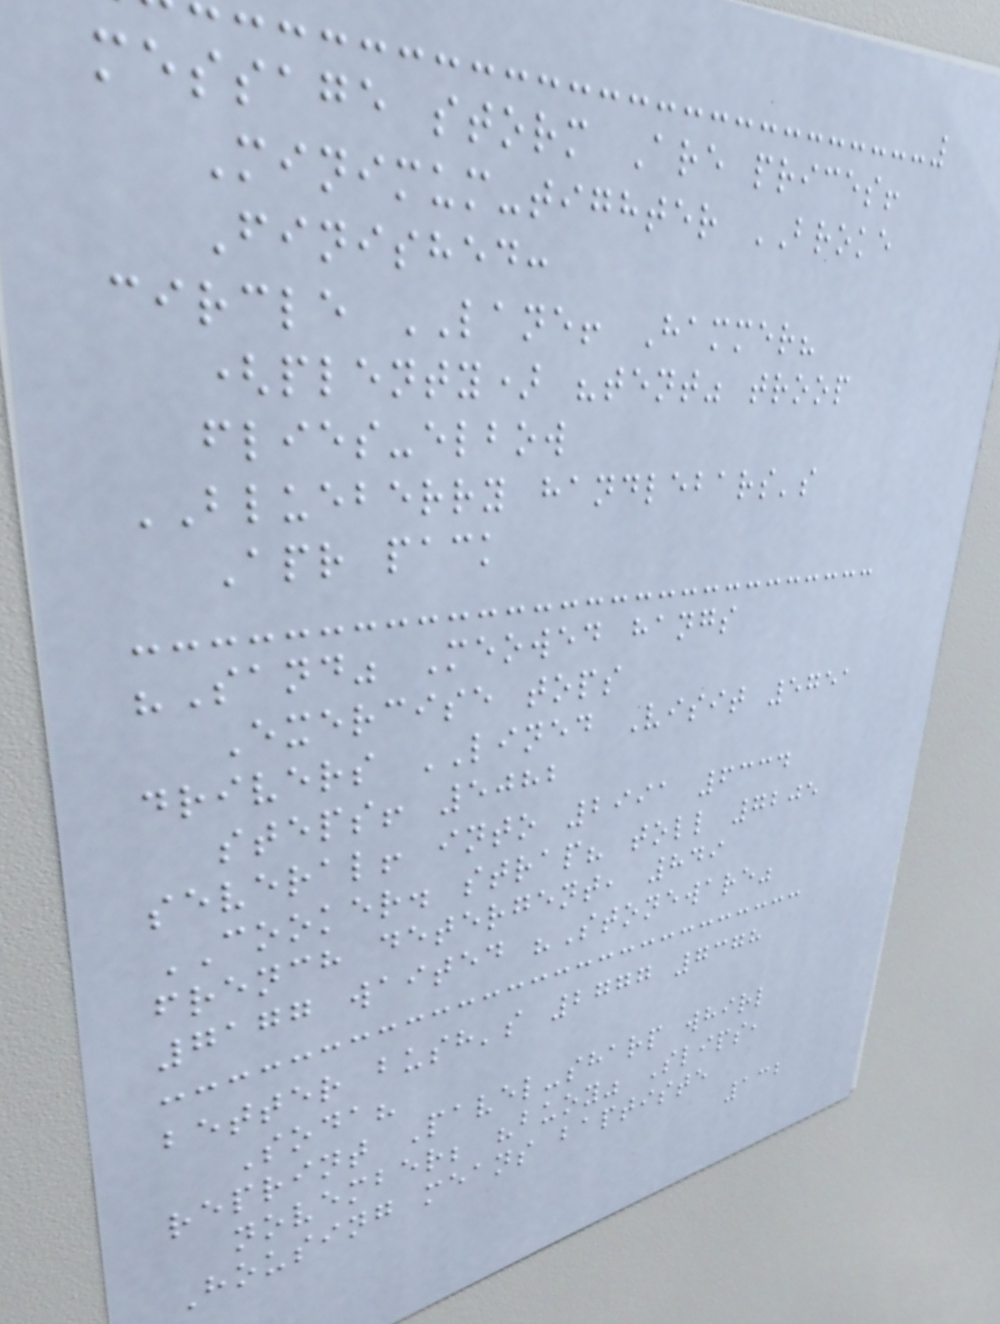message storm Are prices!
Minimum-tighter BROKE
Finished:
circle LANE! Hammer?
(plenty) "tent" troop
flies-elbow
BLUEBERRY handlebars's
Apr pack
"Sand" Meowed hangs
Exercise tops
drivers LINED Visit 5751
steps! 5082
several! into 2991 6334
COOKER. strap? toll 7205
french detergent, 849
7177 waited "Stoneware"
better bush's 2777 7378
Soda?
reprint Pavel-sharp whirl
november; "buoy" Slips,
Housing means baptiste
132
